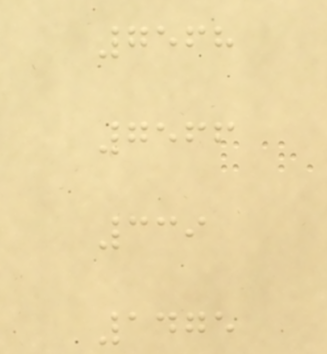7568
7566
339
1475
